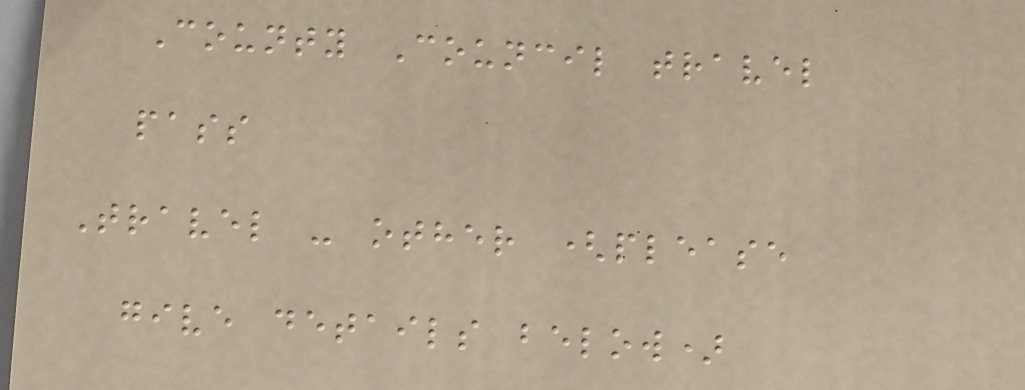County Council travel
pass
Travel - other (please
give details below)
